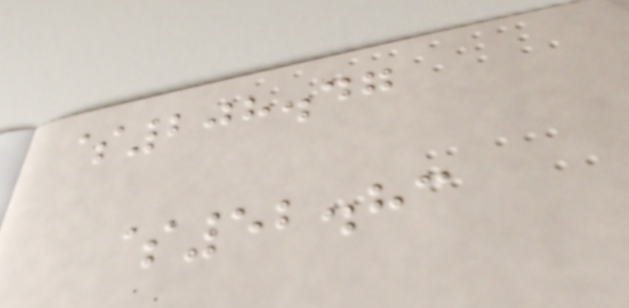$208.47
$52.83
